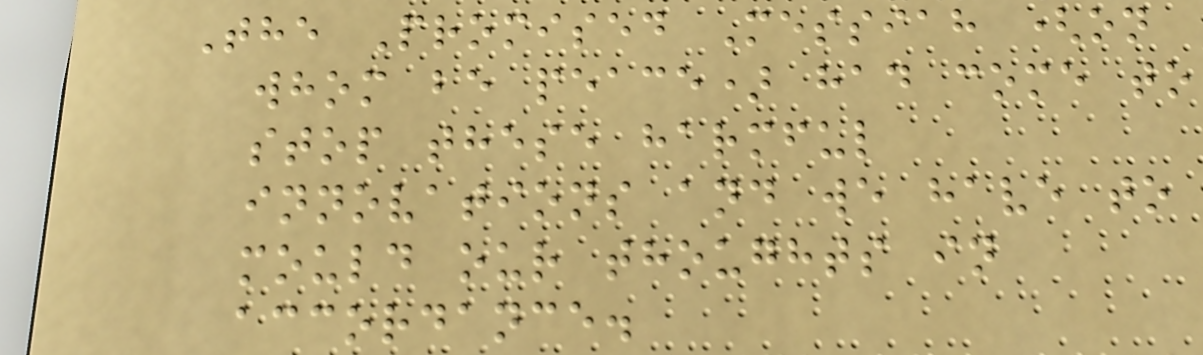The Promised Messiah (on
whom be peace) had come to
stop these harmful
innovations and we have to
mould our thoughts in
accordance.
